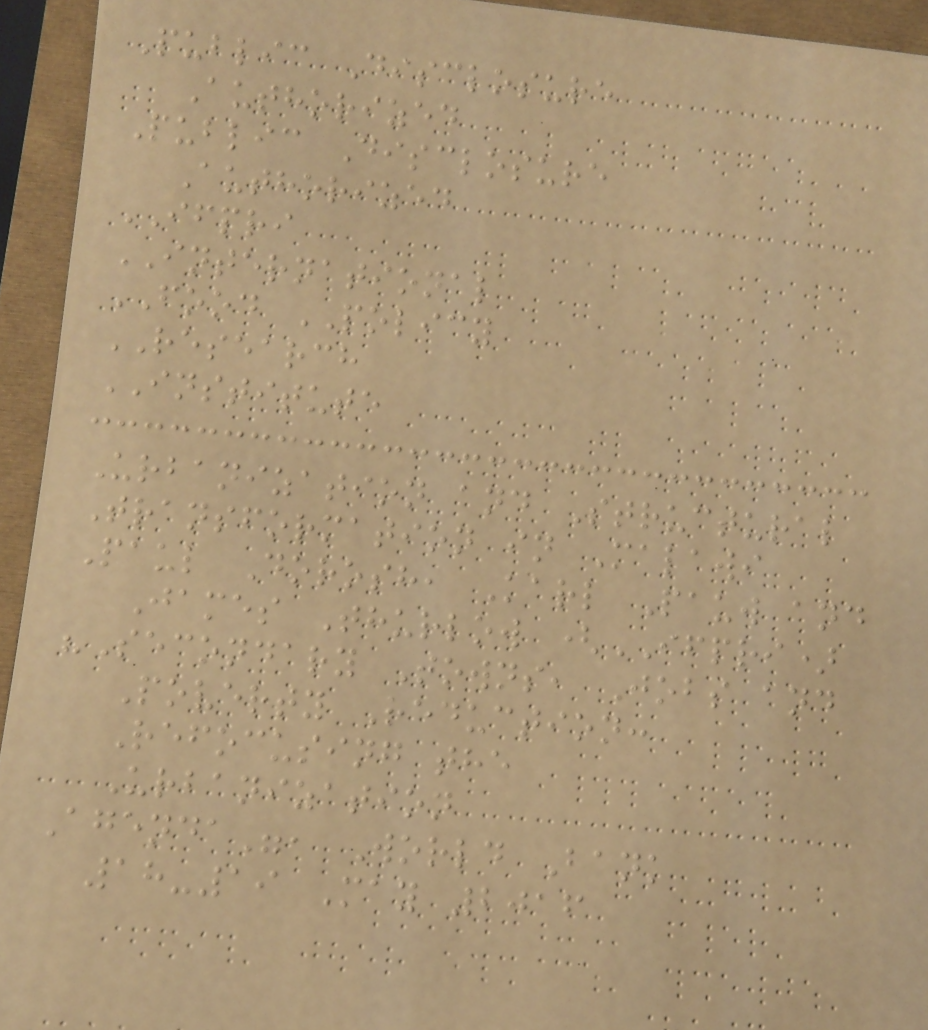Public Disclosure
Authorized
Public Disclosure
Authorized
IFPRI
INTERNATIONAL
FOOD POLICY
RESEARCH
INSTITUTE
Urbanization and Structural
Transformation in Malawi
Paul Dorosh, Karl Pauw and
James Thurlow (IFPRI)
"Secondary Towns, Jobs and
Poverty Reduction:
Refocusing the
Urbanization
Agenda", World Bank
18-19 May 2016
